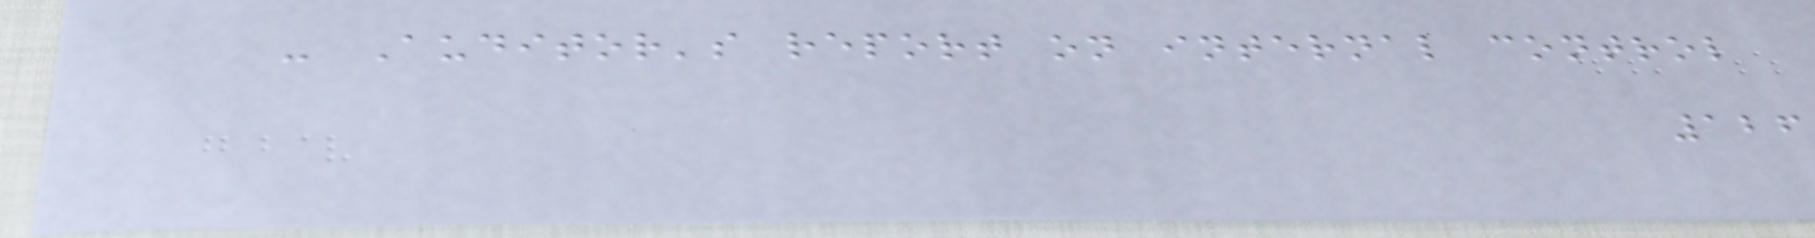- Auditor's report on internal control
126
